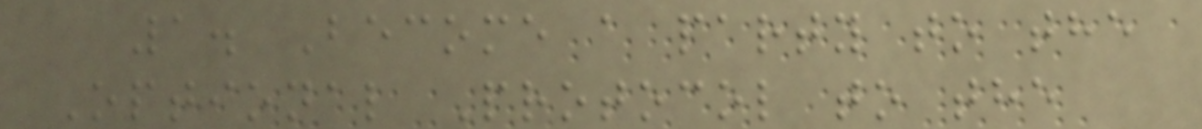1. Become a party to the
Optional Protocol to the
